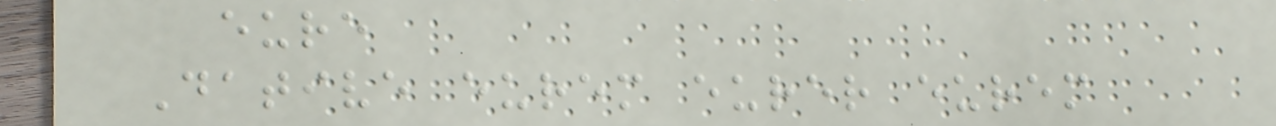eure
Dative eurem eurer eurem
